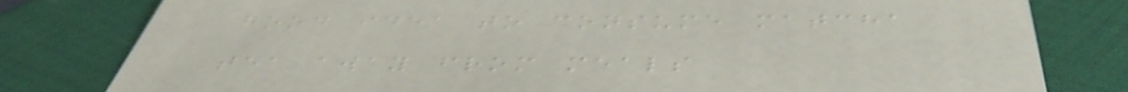good idea to consume matcha
tea away from meals
